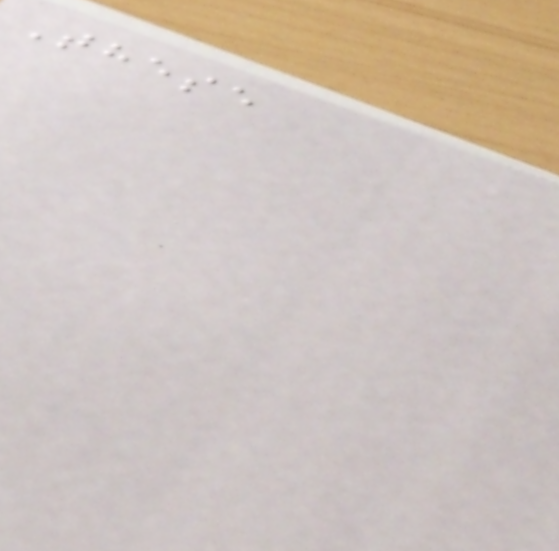These
